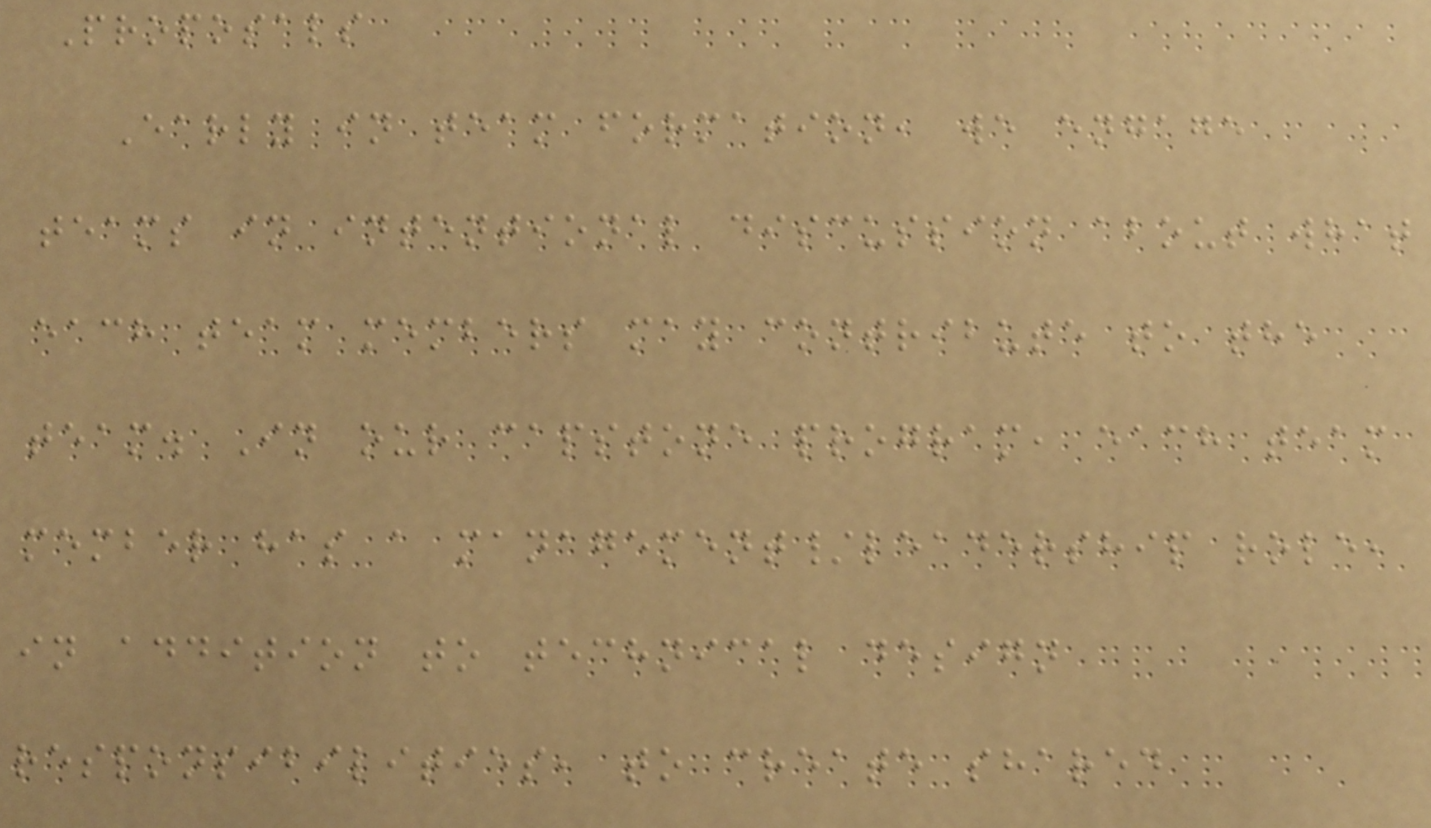Proposals
Early in team formation, we engage
teams in intentional discussion about what
each team members may contribute to the
team. In our capstone program, each team
member has a management/leadership role,
in addition to technical design
responsibilities, to create shared
